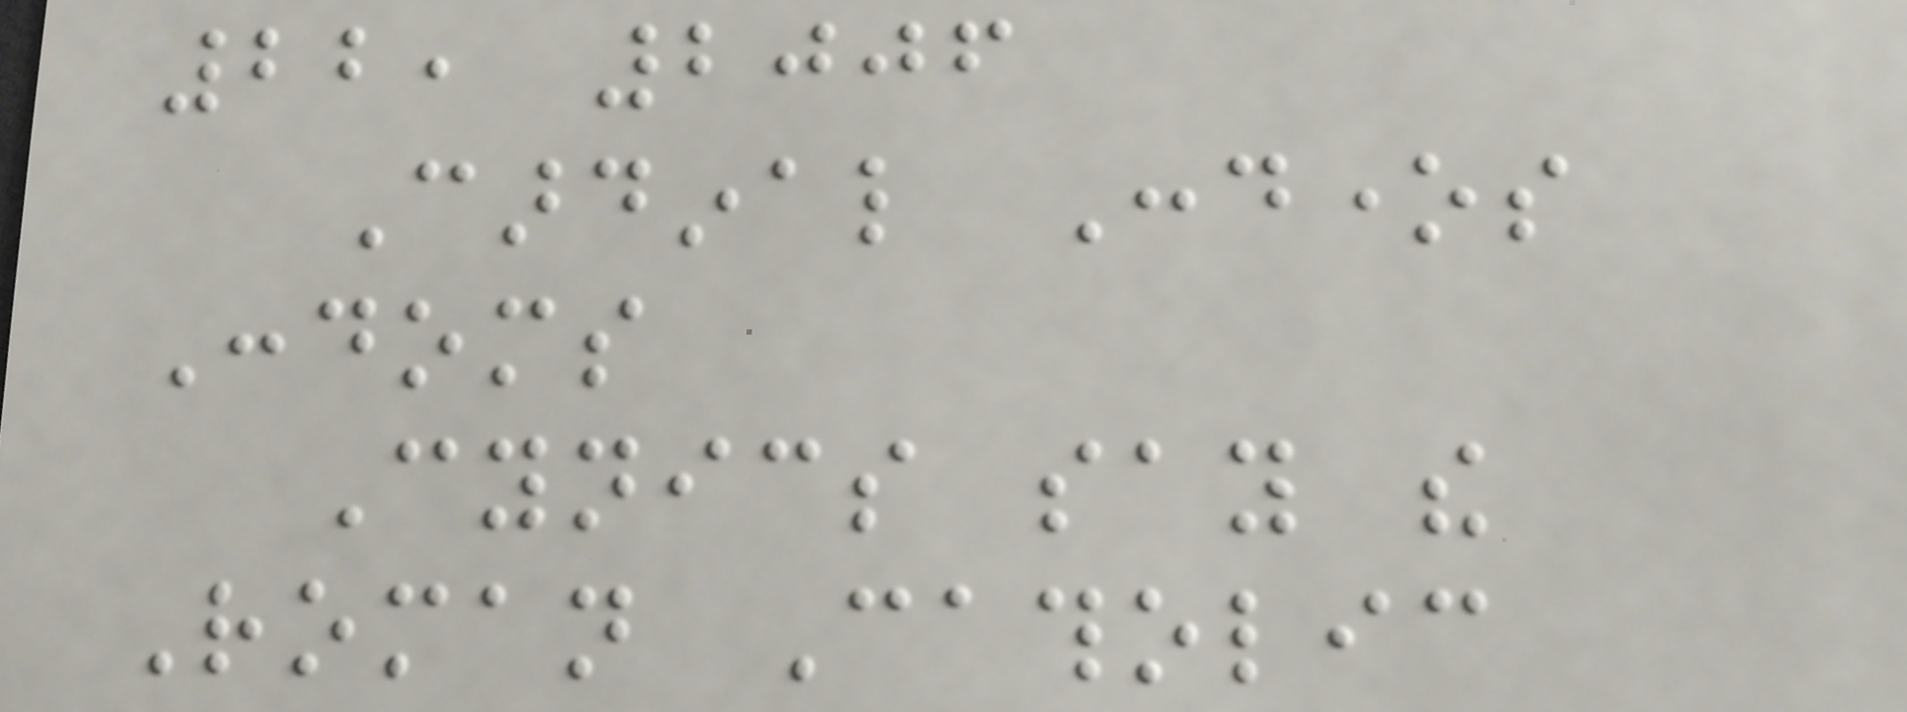22, 2006
Cardinal Condones
Condoms
Cynics say the
Roman Catholic
